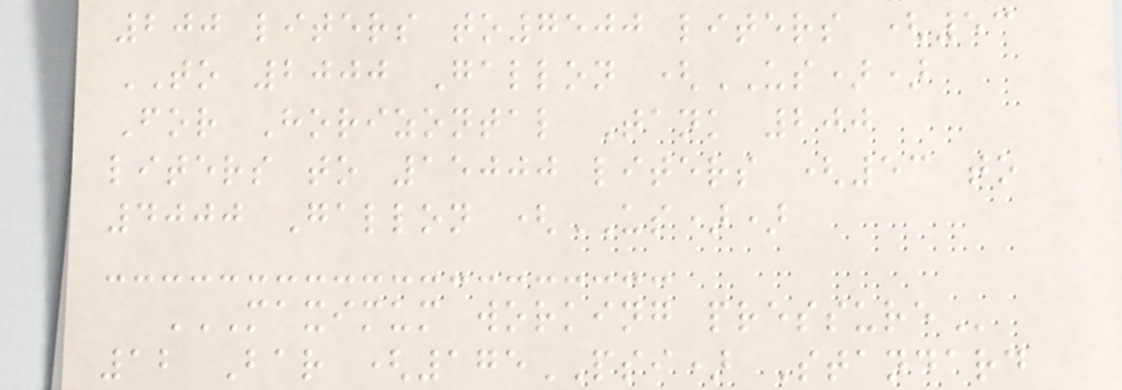200 liters to7500 liters (53
TO 2000 Gallon (US))
For Horizontal Tank 200
liters to 15000 liters (53 to
4000 Gallon (US))
MAXIMUM WORKING PRESSURE
12 Bar (175PSI) Standard
